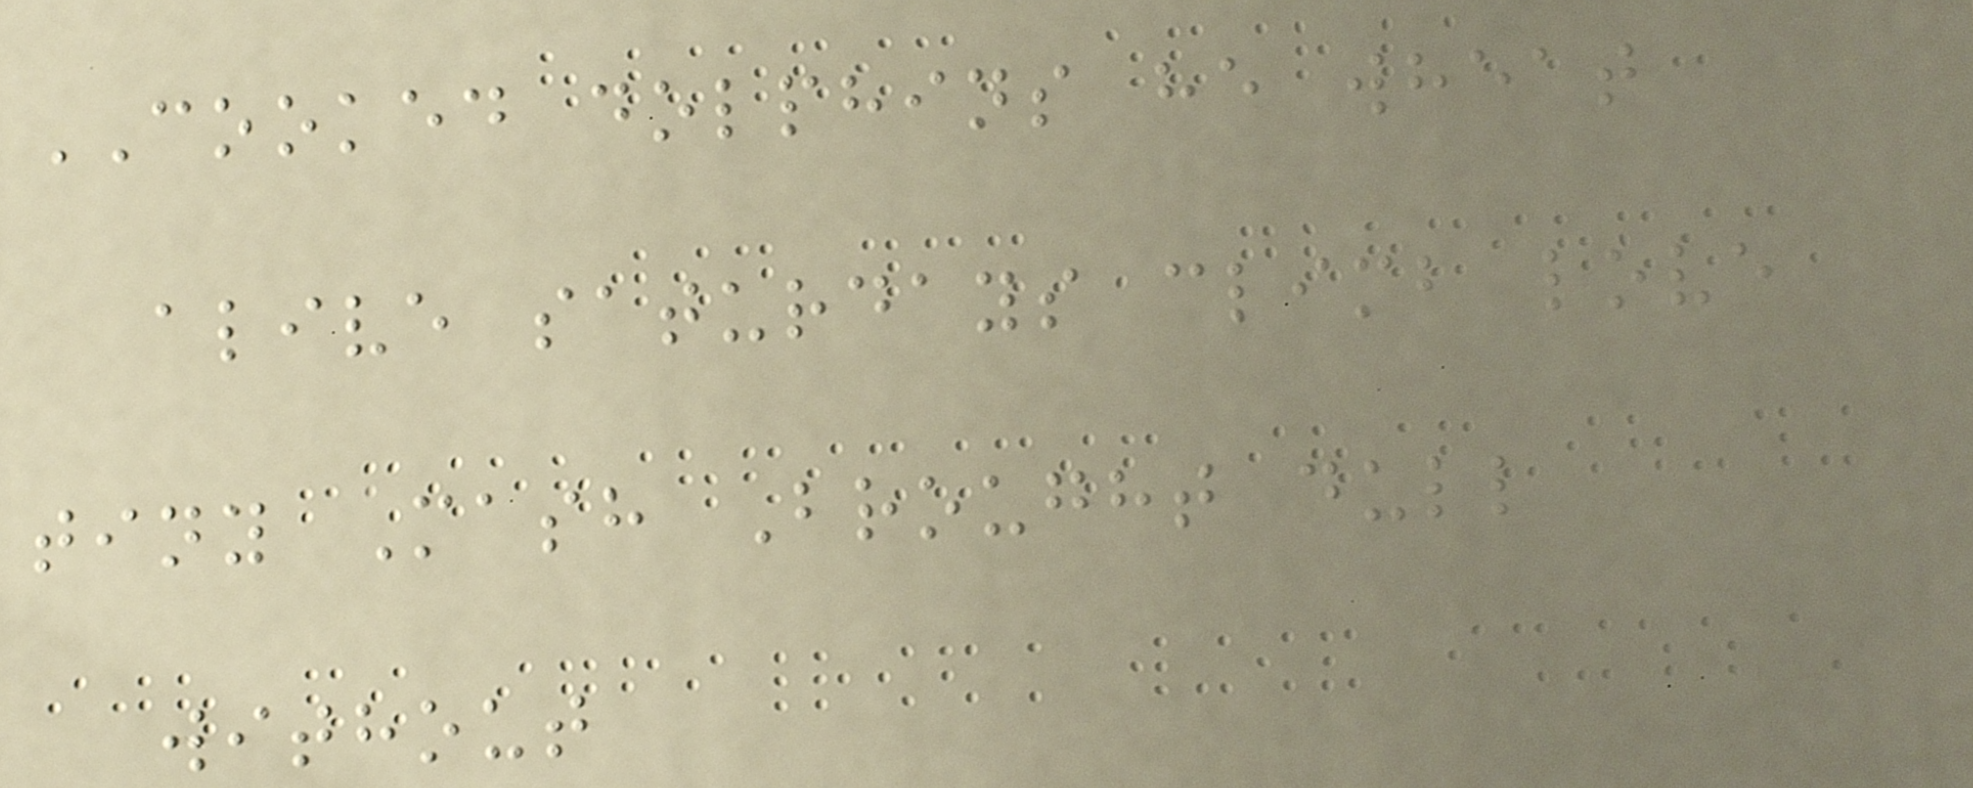COOKED dolphins he wheat
alive saturdays climb love
tiny Mash Brought dull
without
